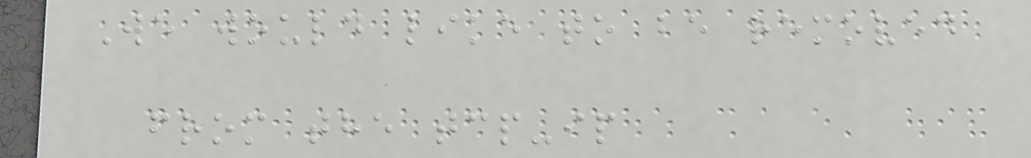We would like to be removed
from the tcp-ip
